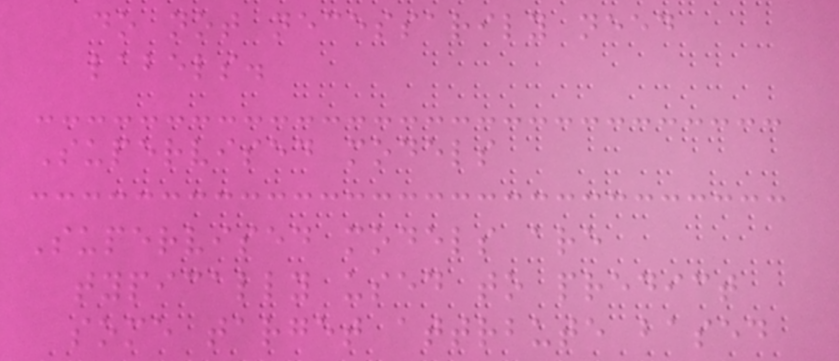do not necessarily need
labels.
Supervised models
Supervised models are
typically used to predict
some target attrbute based
